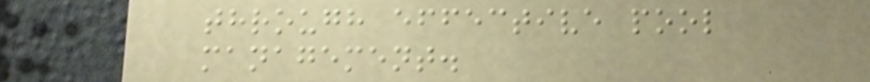through effective pool
management.
